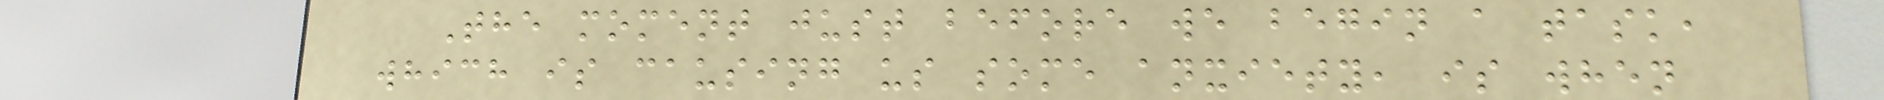The moment just before we begin a task,
which is causing us some anxiety, is when
